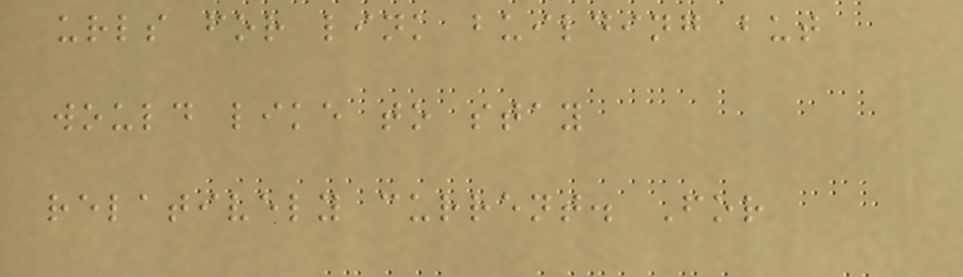urls for link building but
would like to stay
relatively current. For
